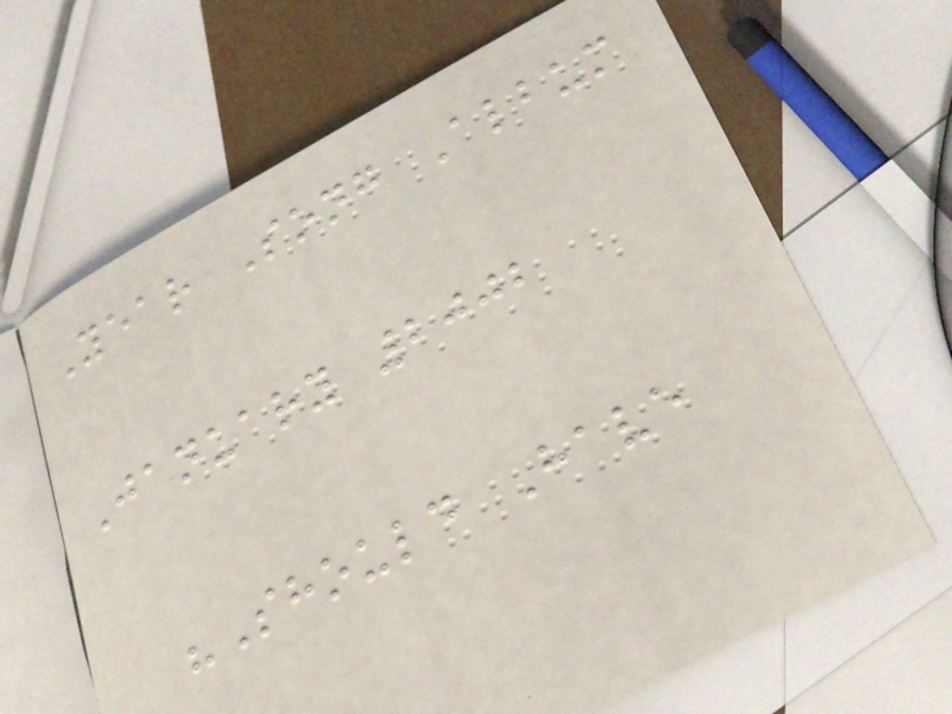Year Song Album
January 2002
"Should Have
